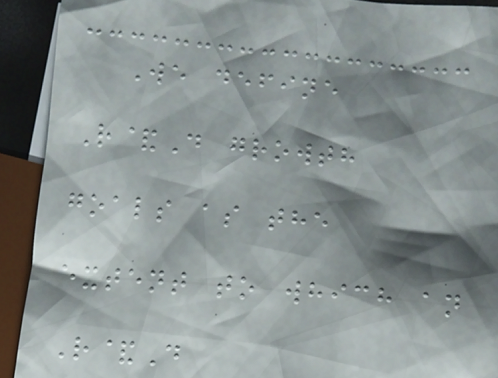We define
R&D growth
goals as the
extent to which an
R&D
